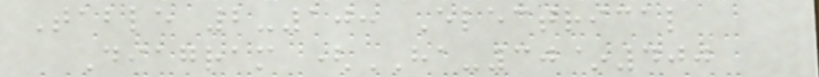Table 2-10: Electrical
Diagram (HA-30~400
